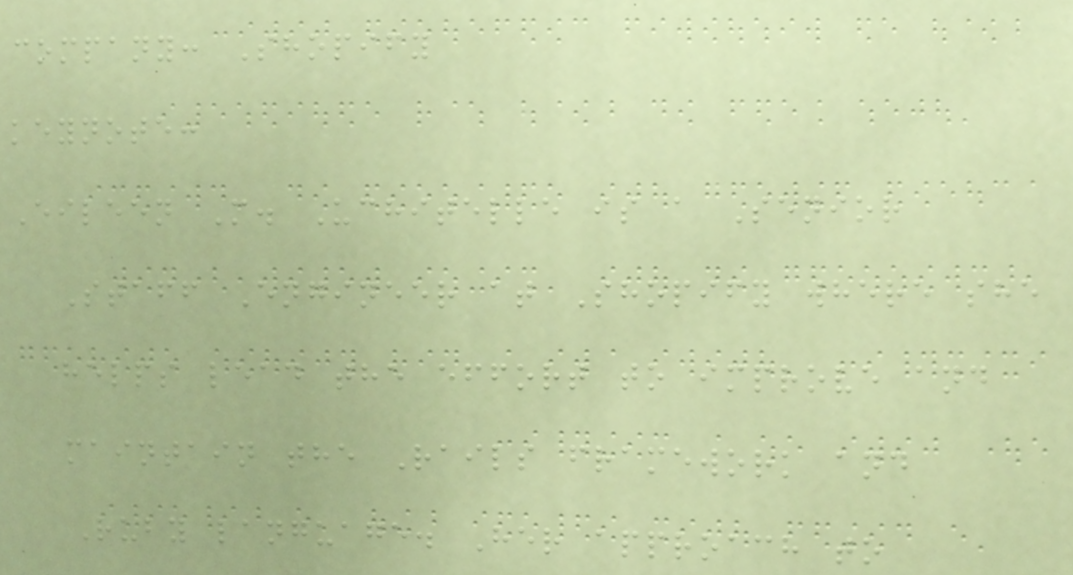company: Shopify
keynote:
Eileen M. Uchitelle is a Senior
Staff Engineer at Shopify where she
helps lead the effort to improve and
maintain the Rails framework and
Ruby language. Her approach to
